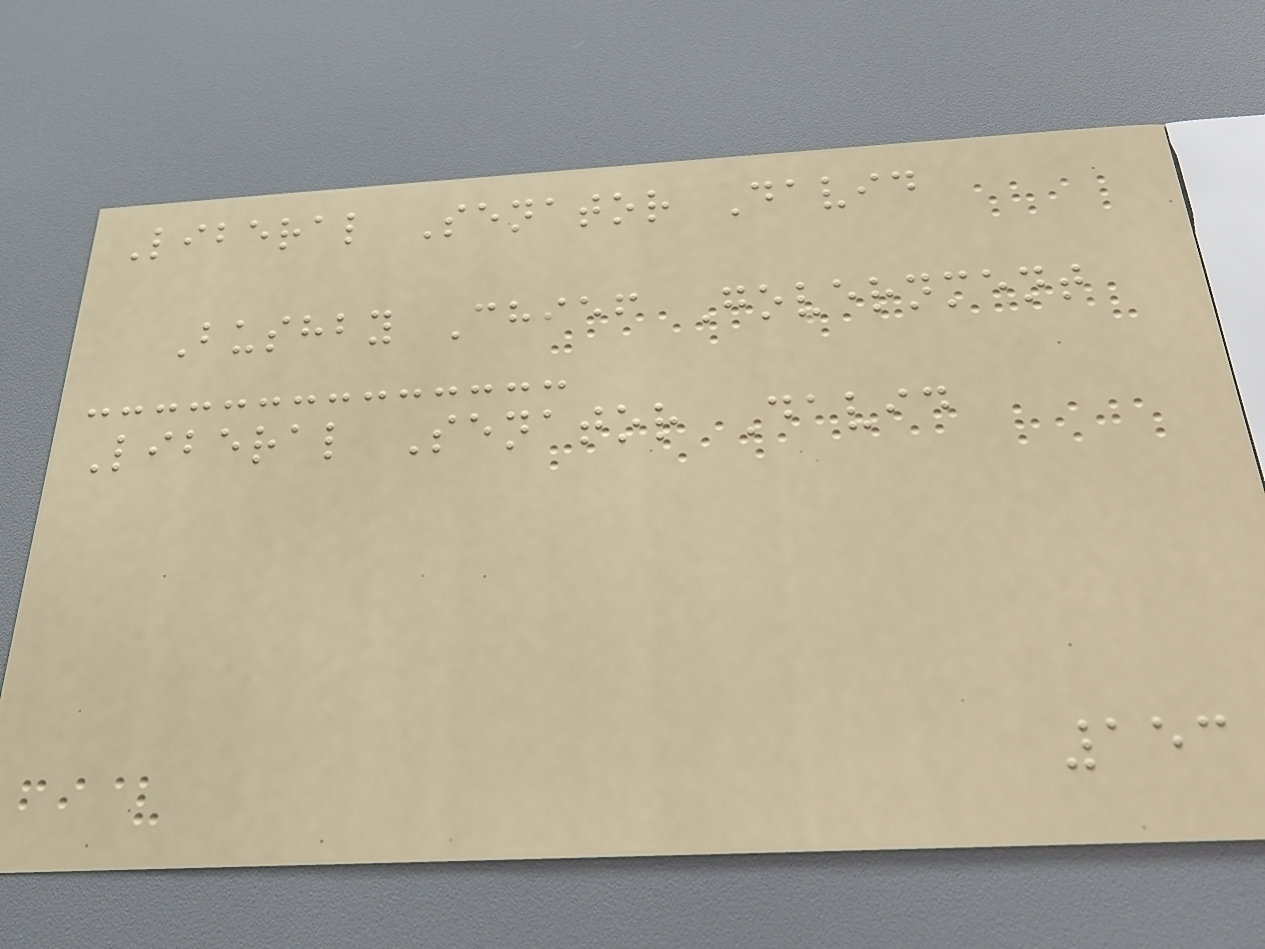Liberal Senator David
Bushby Chief Government
Liberal Senator David
153
